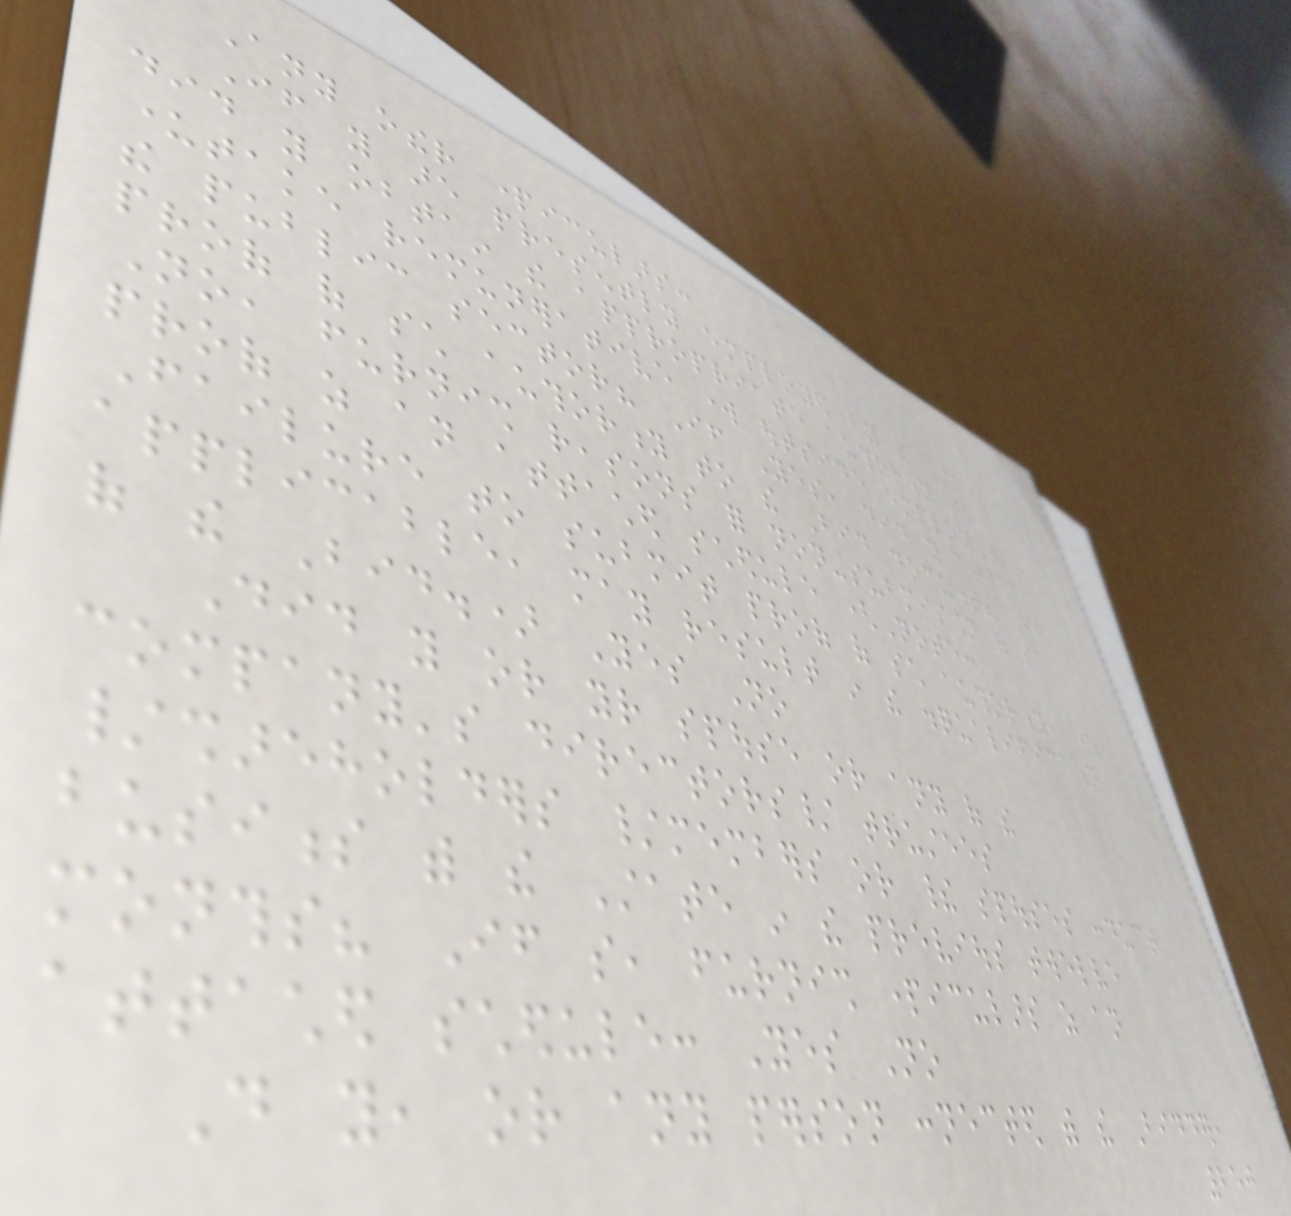Any other particulars:
If you are presently employed by the State,
did you obtain the appropriate authority to
undertake remunerative work outside employment in
the public sector? If Yes, did you attach
proof of such authority to the Bid document? If
No, furnish reasons for non-submission of such
proof as an attached schedule (Note:
Failure to submit proof of such authority, where
applicable, may result in the disqualification
of the Bid.) Yes No
Did you or your spouse or any of the
company's directors/ trustees
/shareholders /members or their spouses conduct
business with the State in the previous twelve
months? If so, furnish particulars as an
attached schedule: Yes No
Do you, or any person connected with the Bidder,
250
